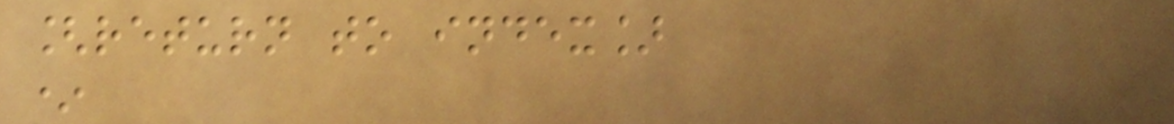[return to index]
*
